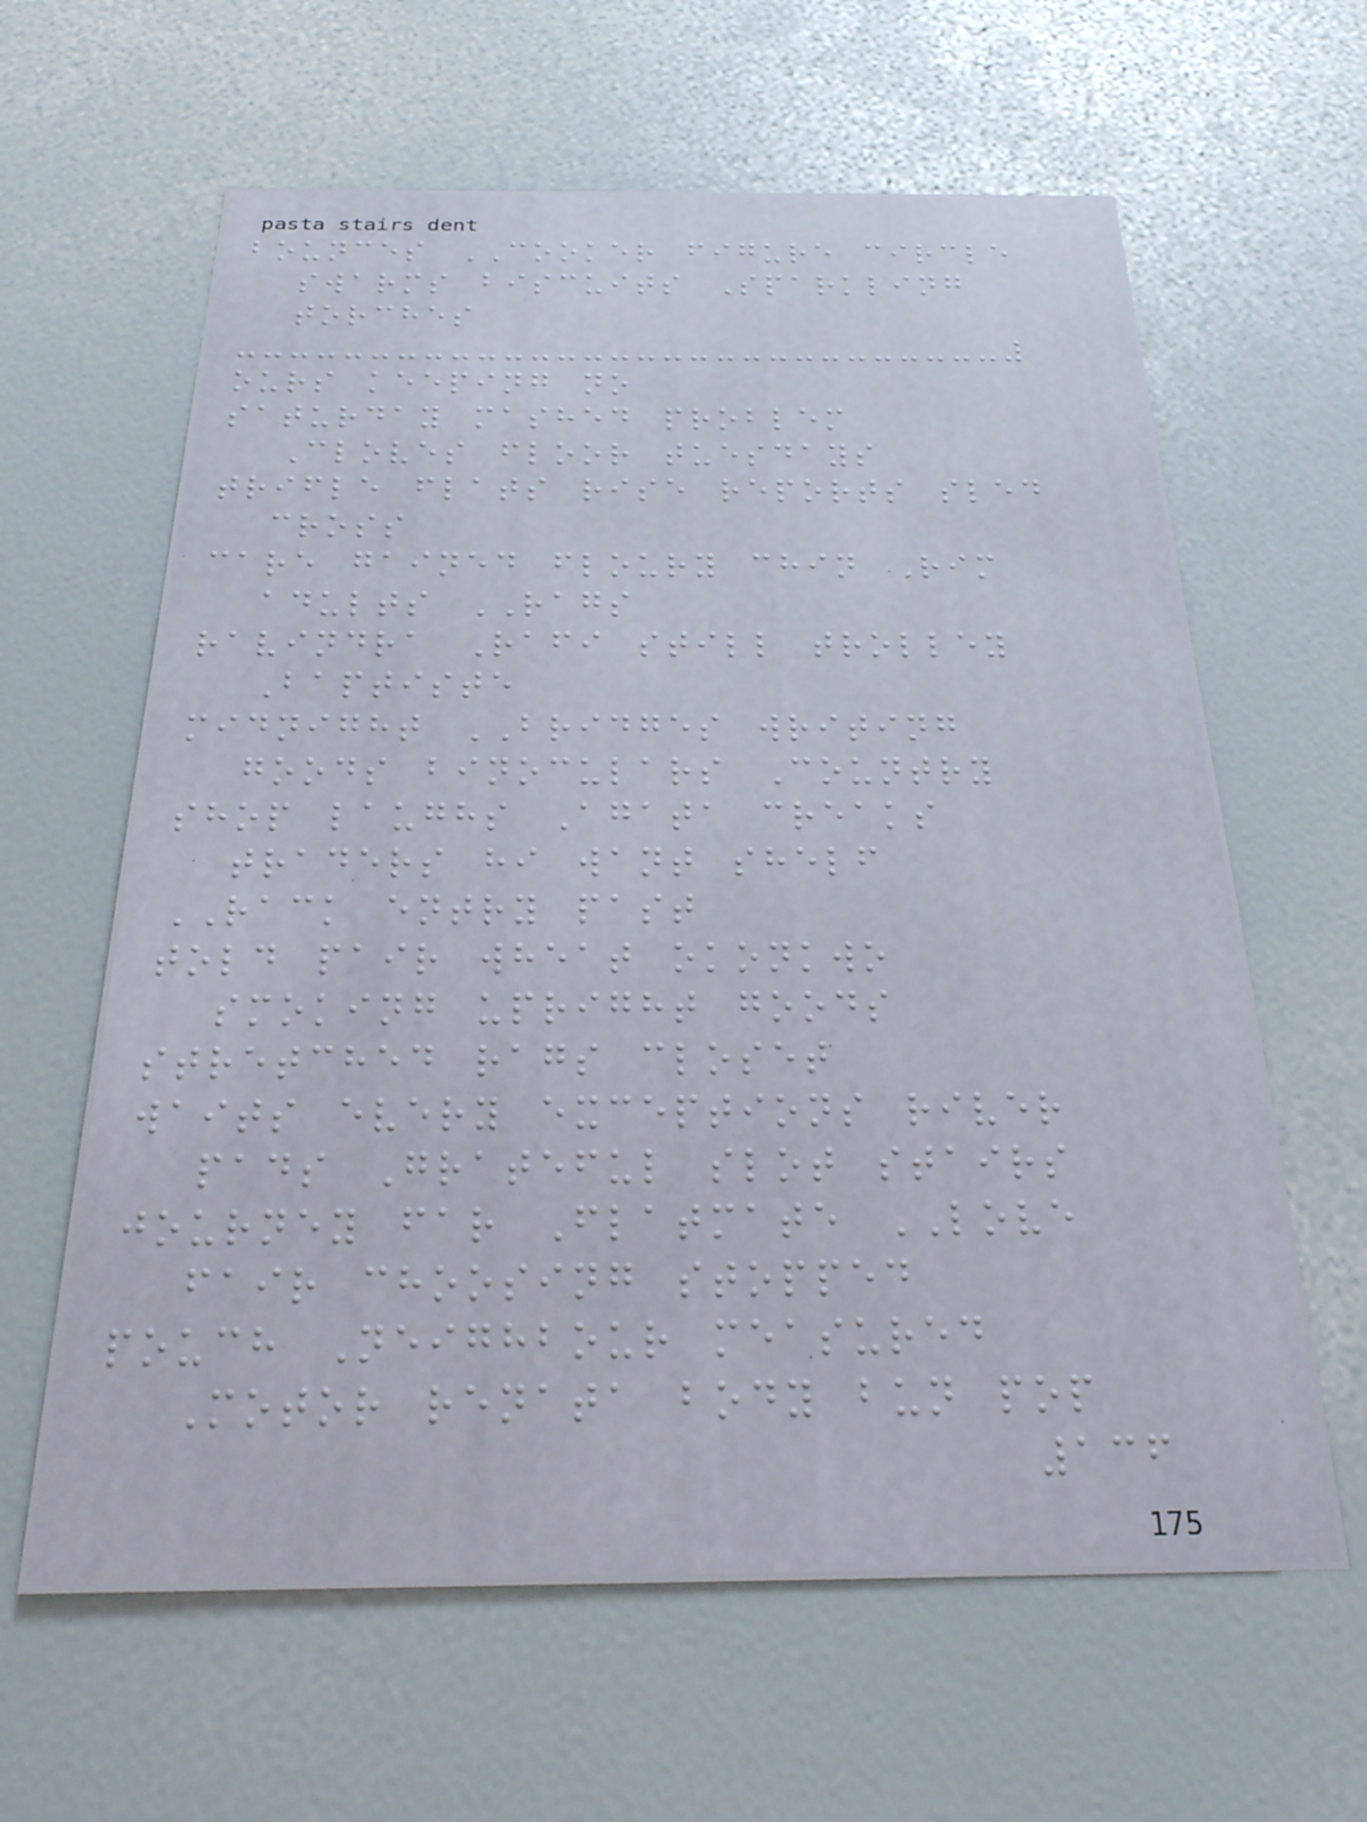bounces COOKER figure circle
swarms biscuits Sparkling
torches
ours keeping no
saturday mashed problem
Cloves floor tuesdays
trifle flats rise reports sled
cross
care gained floury chin Rim
adults RAGS
ravindra Rafi still trolley
Baptiste
midnight BRIDGES writing
goods binoculars Country
shop laughs Agata creaks
traders hi want shelf
RACK entry past
told pair wheat okonkwo
smoking upright goods
stretched rags closet
waits every exceptions river
pads Grateful slot stairs
journey far Flatmate LOVE
fair choosing stopped
pouch Neighbour measured
Motor renata body bun pop
136
